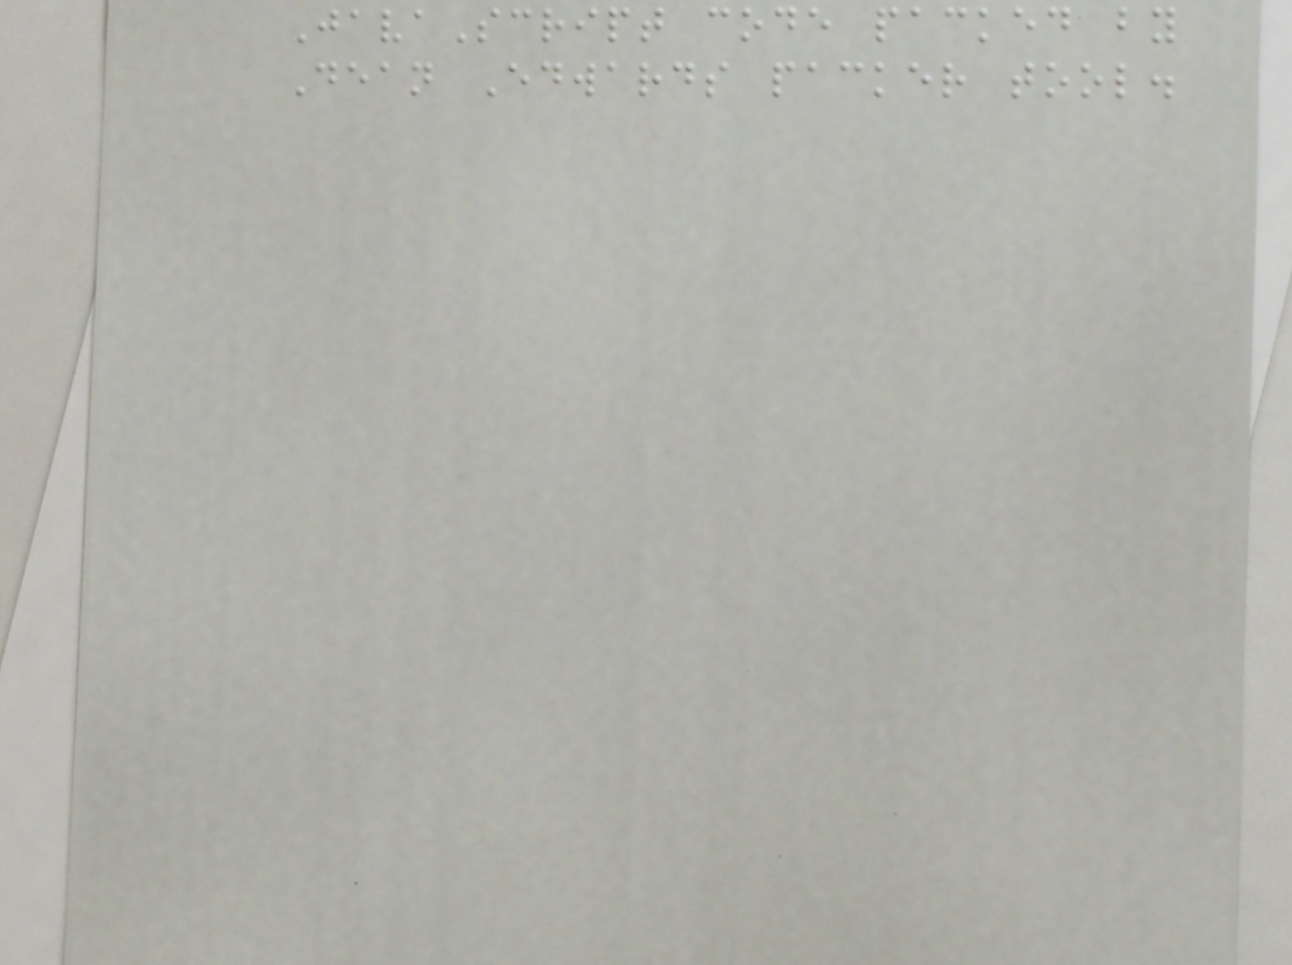JavaScript code packed by
Dean Edwards packer tool.
